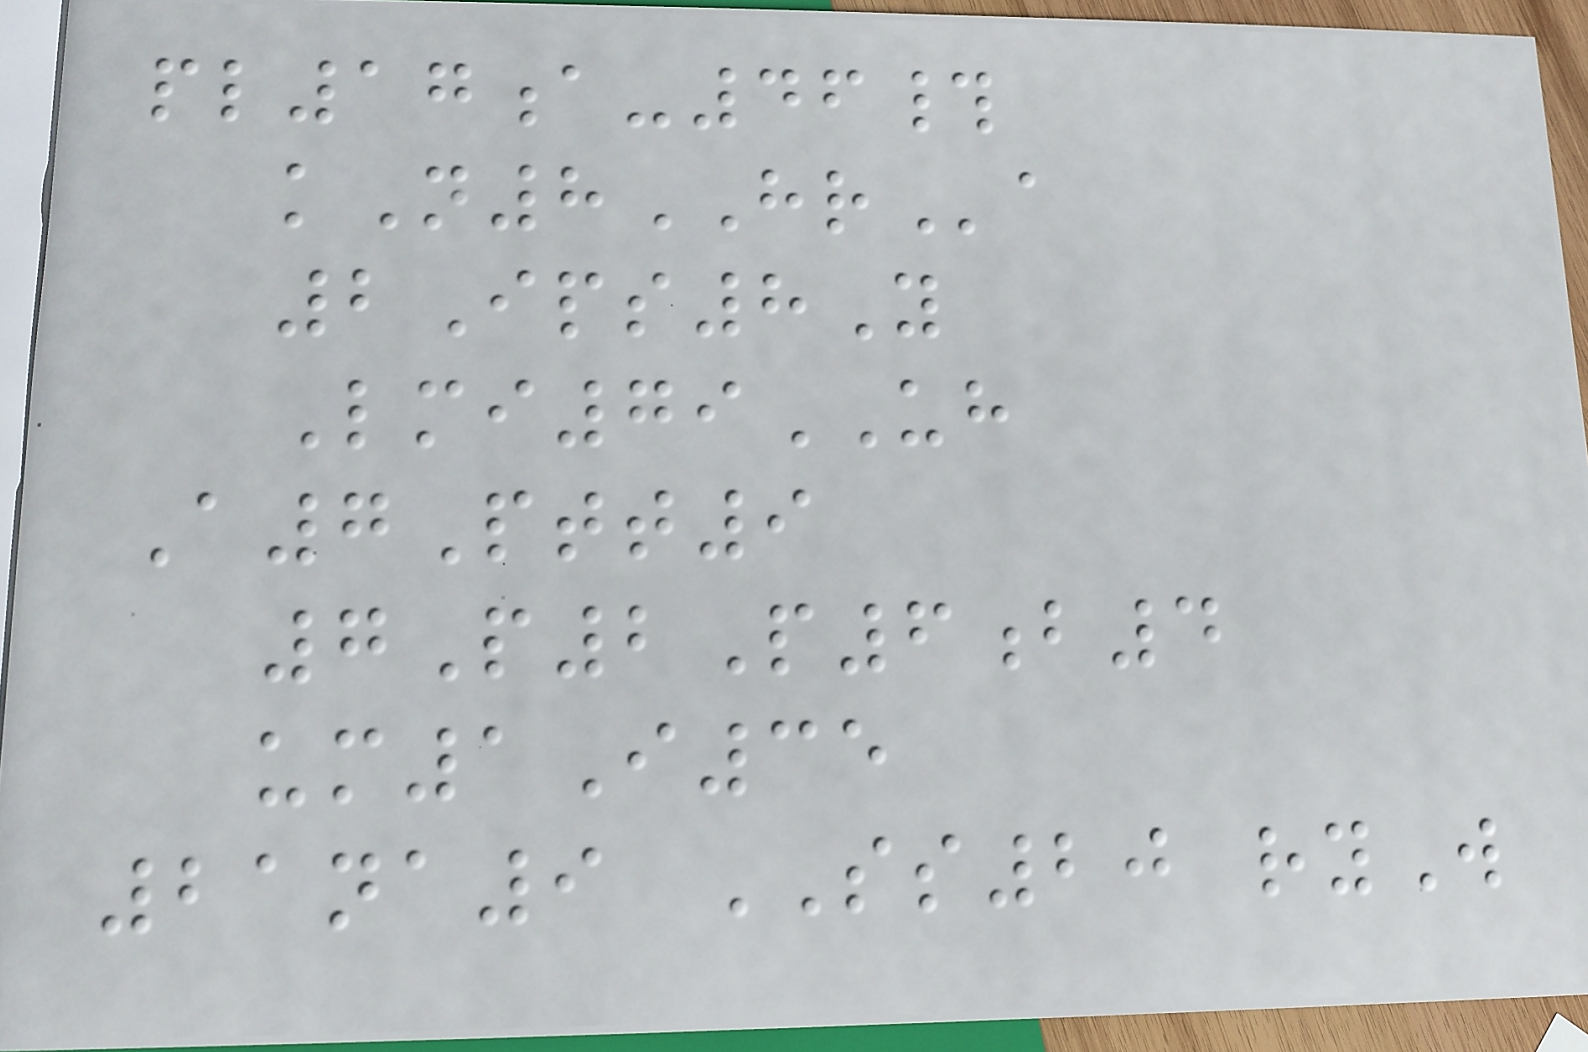pl17a-46#
kN8HRa
2Ips8Y
Lmi79UH
A7Ptt9
7P2P6b4
um1I35
21na9 SS20 ryW
